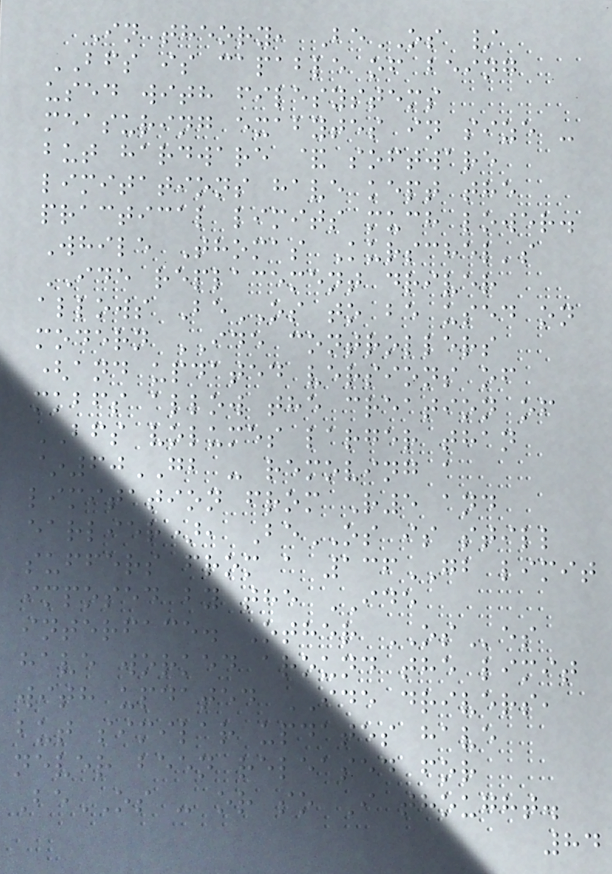In theory, BeOS /
BFS is capable of being
used with filesystems
measuring exabytes in size -
but hardware & software
limitations have kept the
practical limits much lower.
While Thomas Kurschel's
IDE replacement driver
allows BeOS to be used on
modern IDE controllers
(and updated versions of
mkbfs allow the creation of
BFS volumes larger than
~60GB - removing a
limitation from R5 and
earlier), BeOS is still
suffers from a 136GB limit
imposed by the IDE
interface. Other OSes
have worked around the limit
with updated IDE drivers,
but similar updates have
never been released for
BeOS - or so I thought.
84
